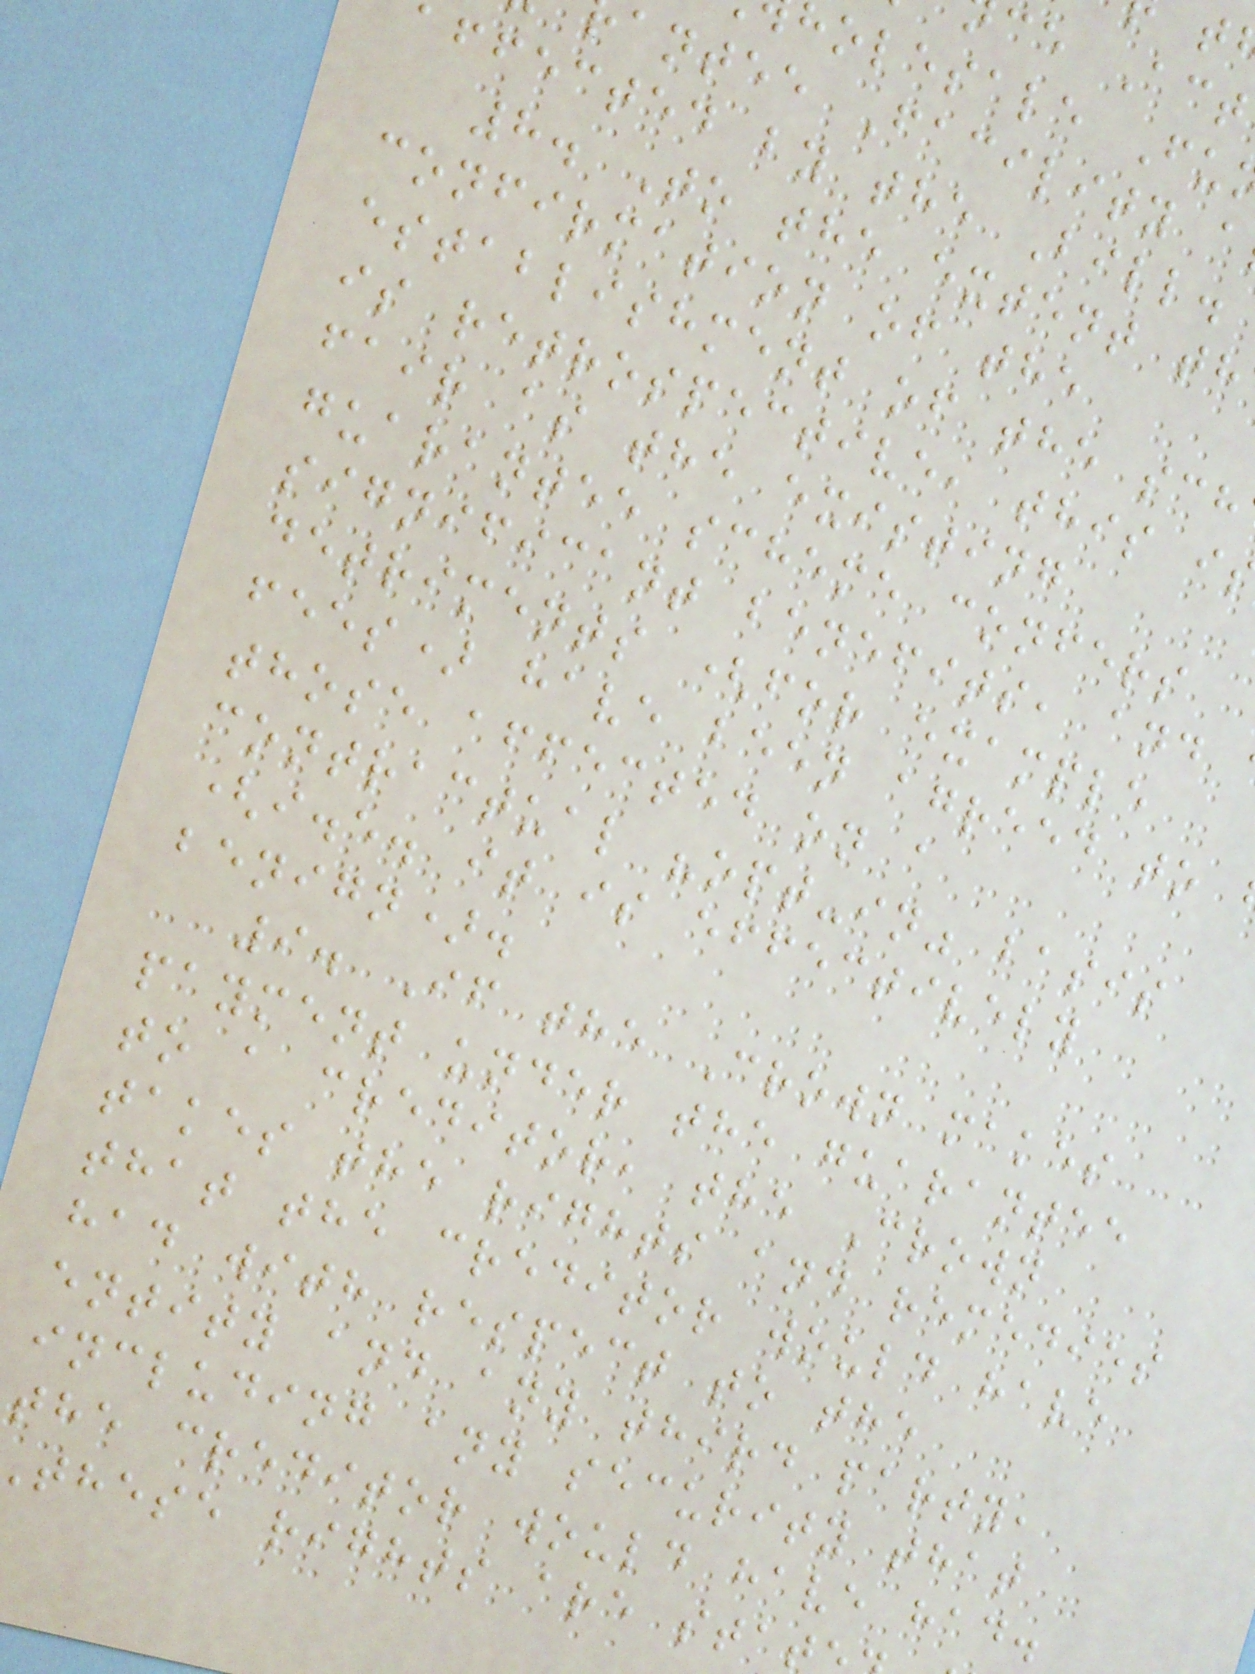ce Act
holesale Fu
antee Facility a
affected by the Bill.
8. To the extent th
confirmation of the
establishment of the sch
is retrospective, this i
fair as the existing
guarantee scheme confers
significant benefits, and
detriments (for example
fees) have been agreed to
those affected on a
contractual "opt-in" basis
(i.e. it is effectively
benign).
9. If the Crown makes
payment under the guarantee
to a creditor, the Crown
takes the rights and remedies
that the creditor would have
had with respect to the
entity and any third party,
including any security that
the creditor would have had.
these rights are stat
